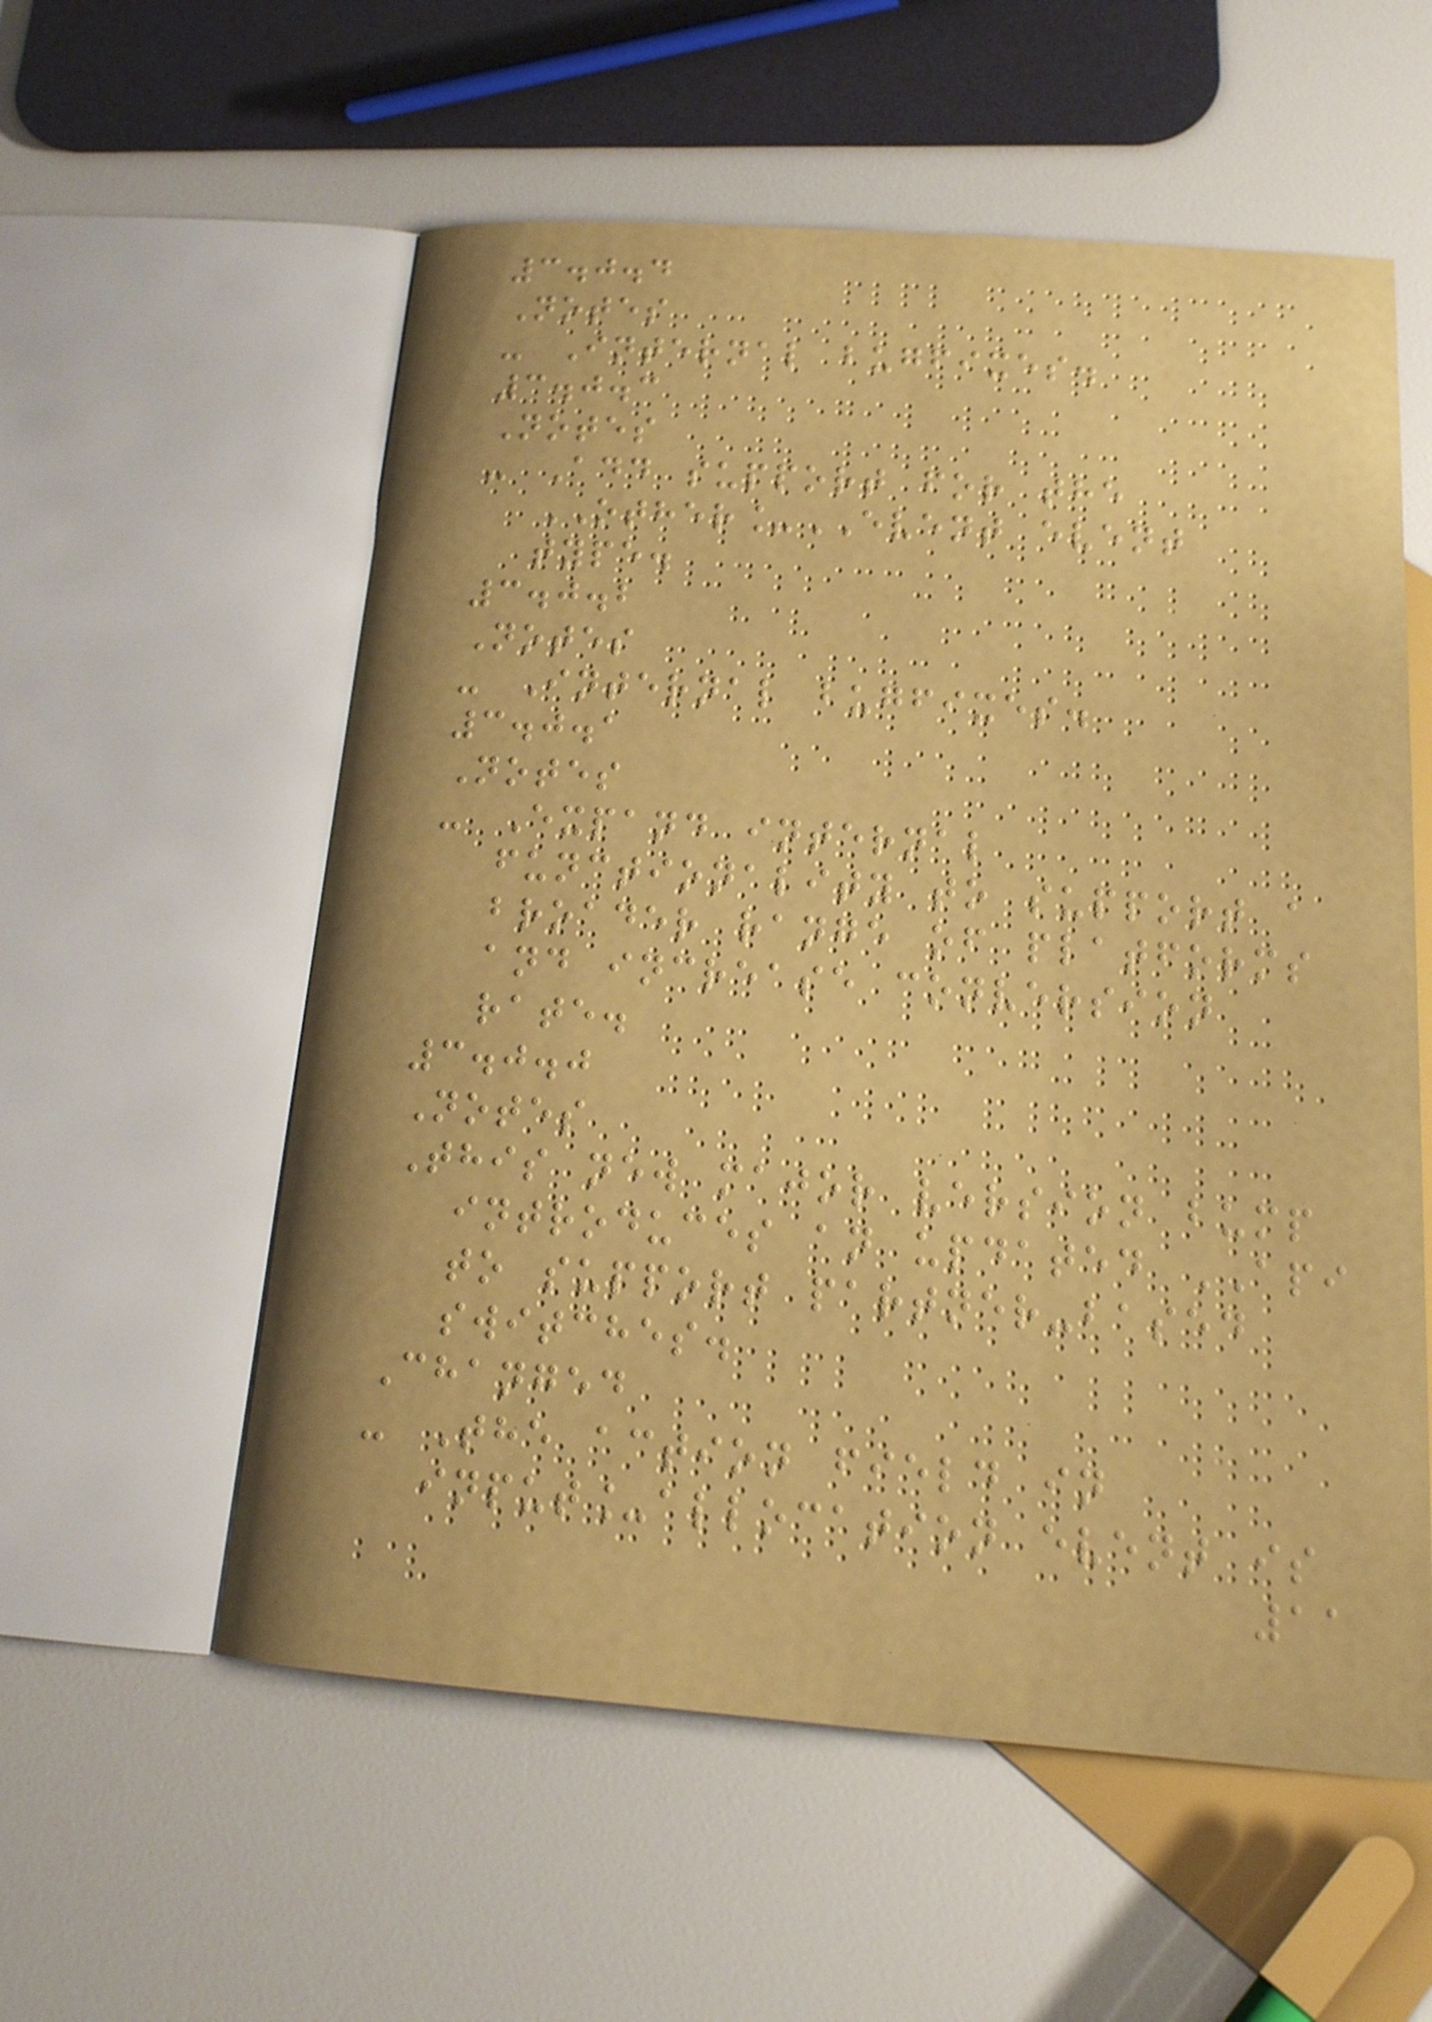3.0.4
Notes
- Internal bugfixes.
3.0.3
Notes
- Add support for the
OTHER_EVENT event
type.
3.0.2
Notes
- Internal bugfixes.
3.0.1
Notes
- Expand internal
functionality to support a
broader range of platforms
and increase conversion
rate.
3.0.0
Notes
This new major version bump
introduces an updated API
to support partner-based
switches.
Changed
- The action field in
input_allocation event is
11
